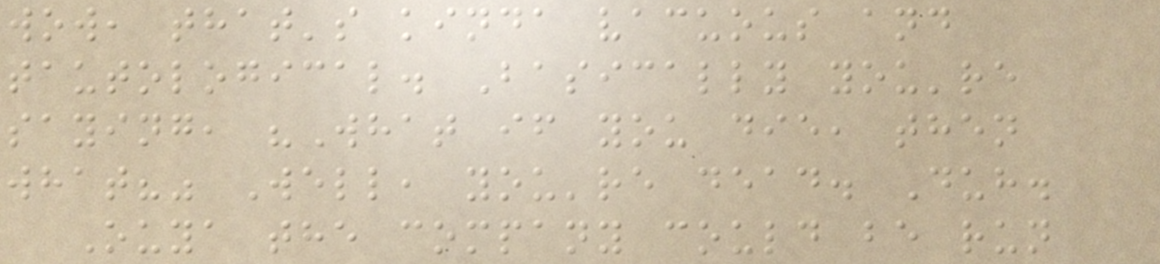wow, that's kinda vacuous and
tautological. Basically you're
saying, "What if you die, then
what?" Well, you're dead. Duh.
Ouya the company could be run
